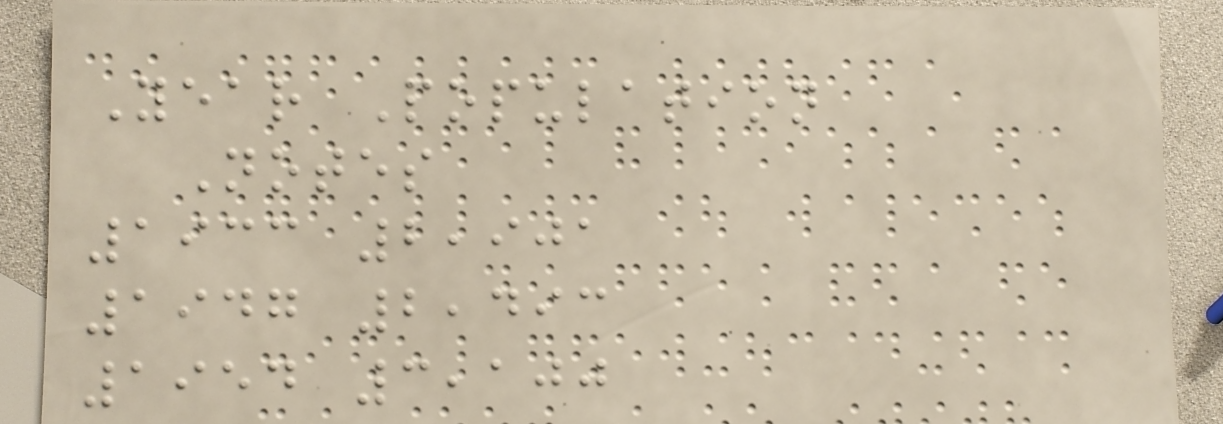Year Population
Notes
1933 2,901
1947 2,493
1954 3,100
